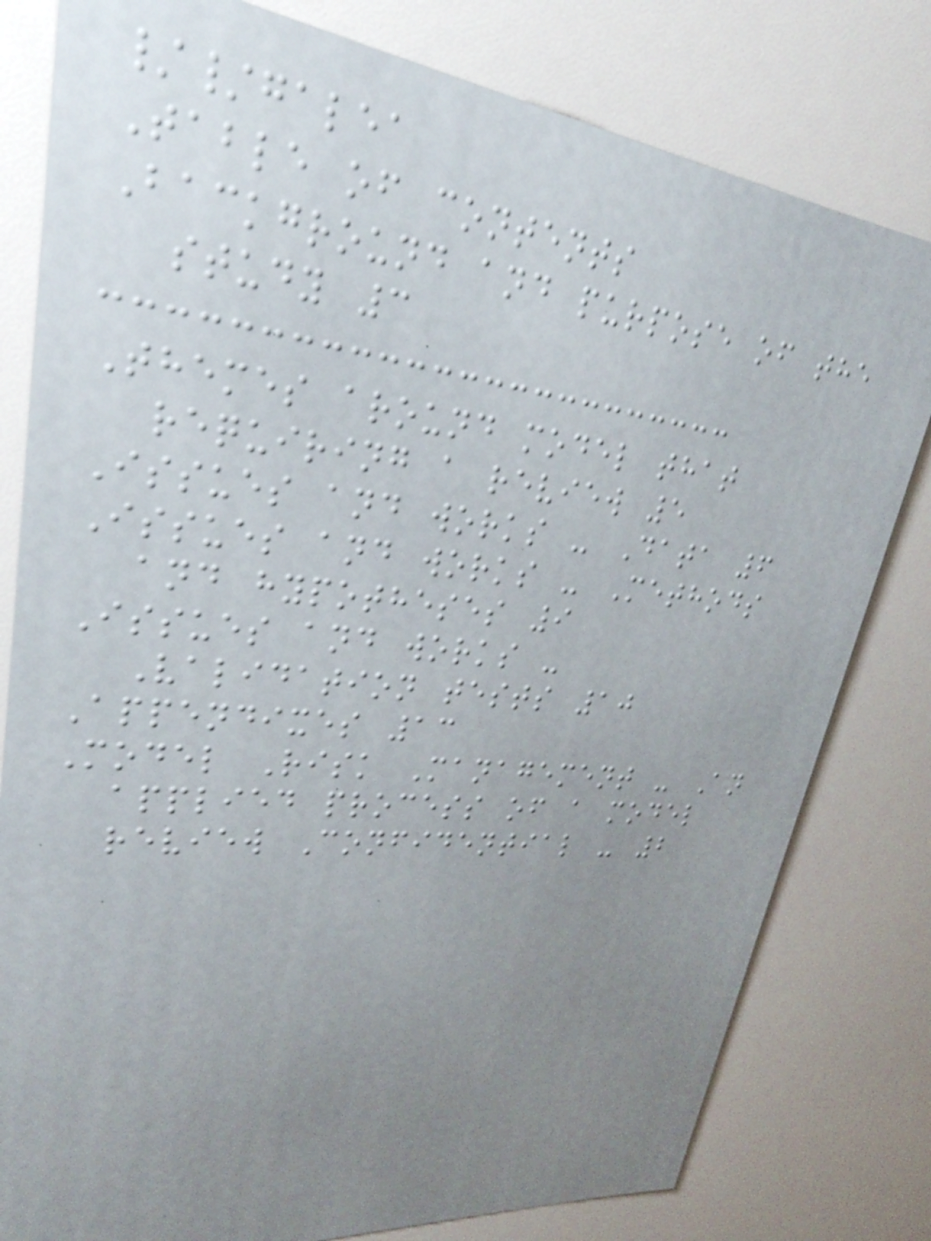//galea
Table of contents
Background and purpose of the
study 3
Themes around model that
requiring a review 5
Issues and works - Data 6
Issues and works - Methods
and hypotheses 9
Issues and works -
Validation tests 10
Appendixes 13
Model Risk Management - An
applied process of a model
review Confidential - 2
